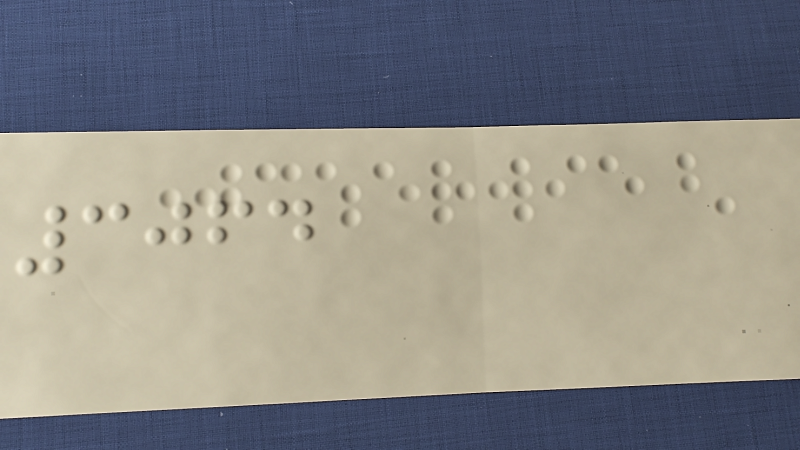3064
